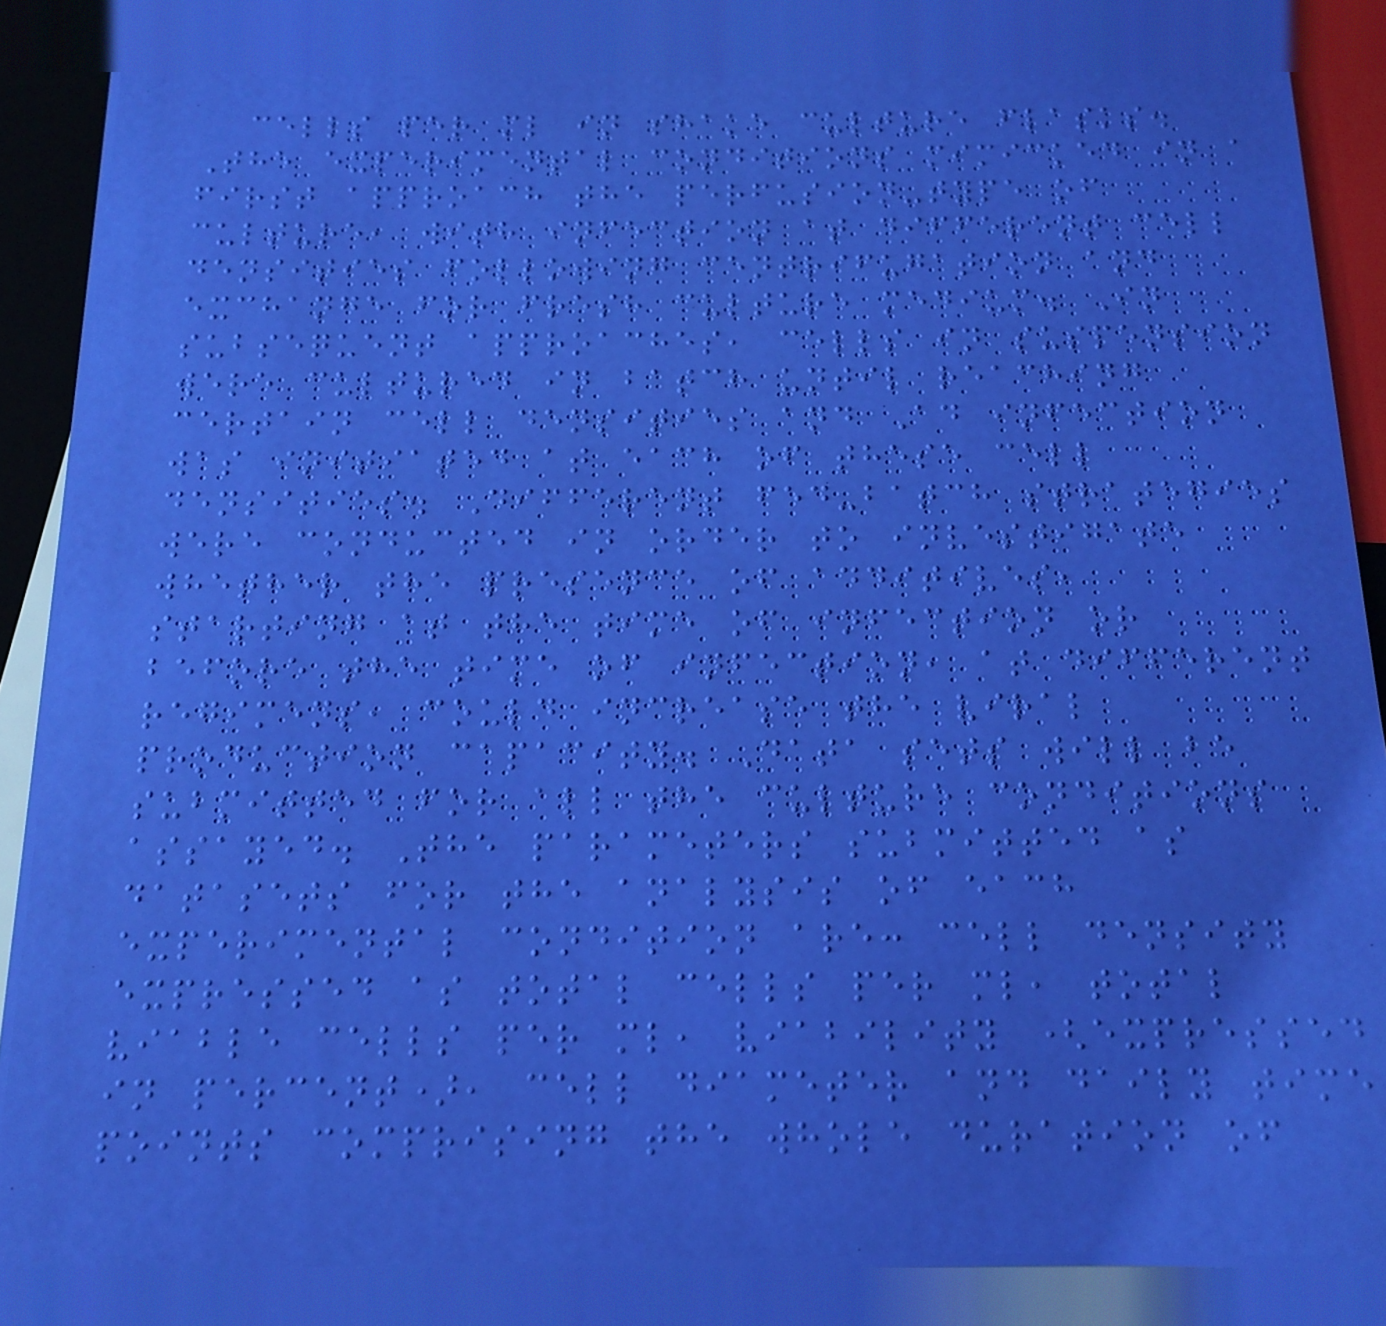cells per ml in shake culture flasks.
The experimental conditions mimicked in a
first approach the perfusion-type of
culture, with infection at different cell
densities following centrifugation and
exchange for fresh culture medium. In
subsequent approaches, cells in suspension
were cultured in batch until reaching
certain cell densities and Ad infection
was initiated at each of these cell
densities. Different fed-batch strategies
were conducted in order to investigate
whether the presence of additives,
starting at the time of infection or
before the time of infection, at different
regimens, could increase the viral
production capacity. Data sets will be
submitted for all the culture conditions
assayed. The parameters submitted as
datasets for the analysis of each
experimental condition are: cell density
expressed as total cells per ml, total
viable cells per ml, viability (expressed
in percent), cell diameter and daily time
points comprising the whole duration of
